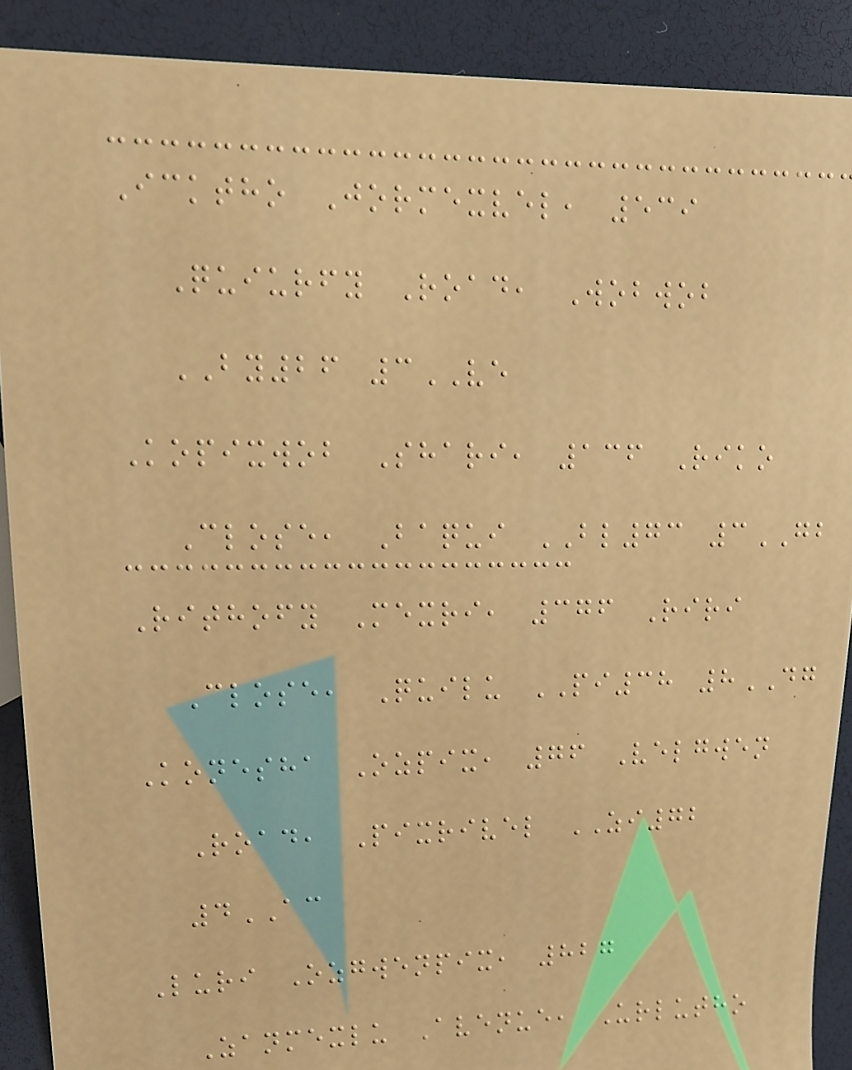Icktho Jormexvel, 539
Quiurfy Road, Wobwob
BY26 3VE
Kopixwob Shari, 136 Riko
Close, Baqui BL73 3GB
Rithofy Mexri, 376 Riri
Close, Quilu PI38 8DG
Konesha Ozpix, 76 Velgwen
Road, Pixrivel ZI72
4AC
Luri Ozgwenpix, 827
Zanmexlu Avenue, Urlutho
